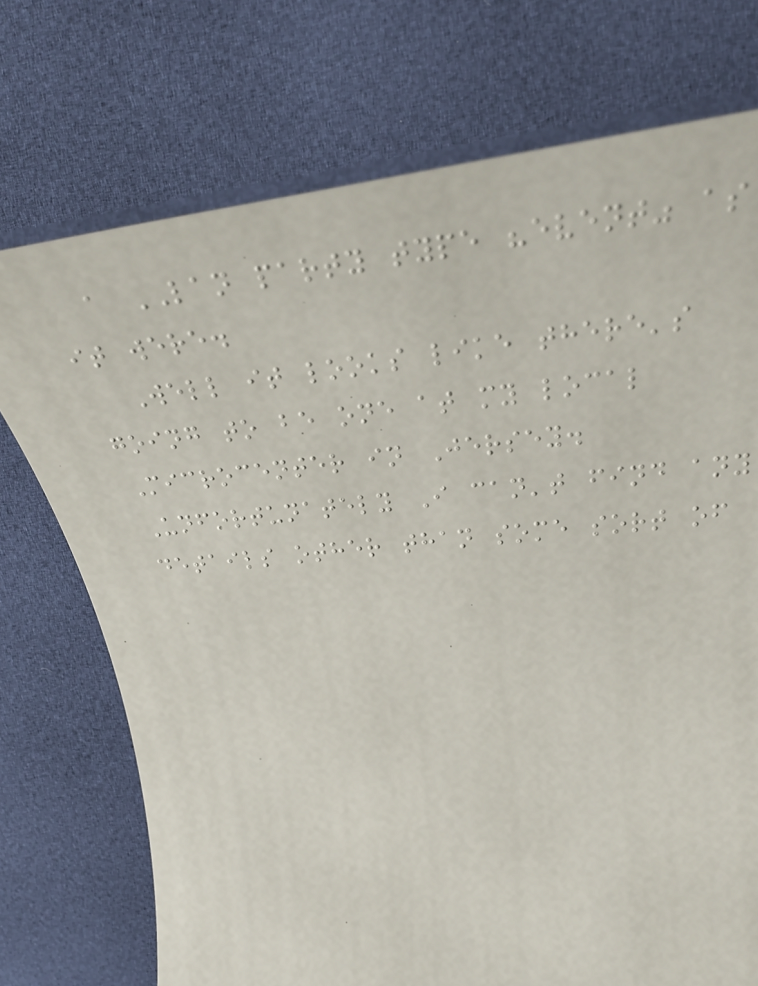a LAN party type "event" as
it were.
Well it looks like there's
going to be one at my local
Microcenter in Jersey.
Unfortunately I can't find any
details other than some sort of
